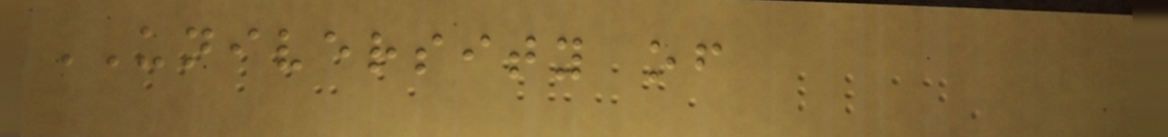UNIVERSITY of
